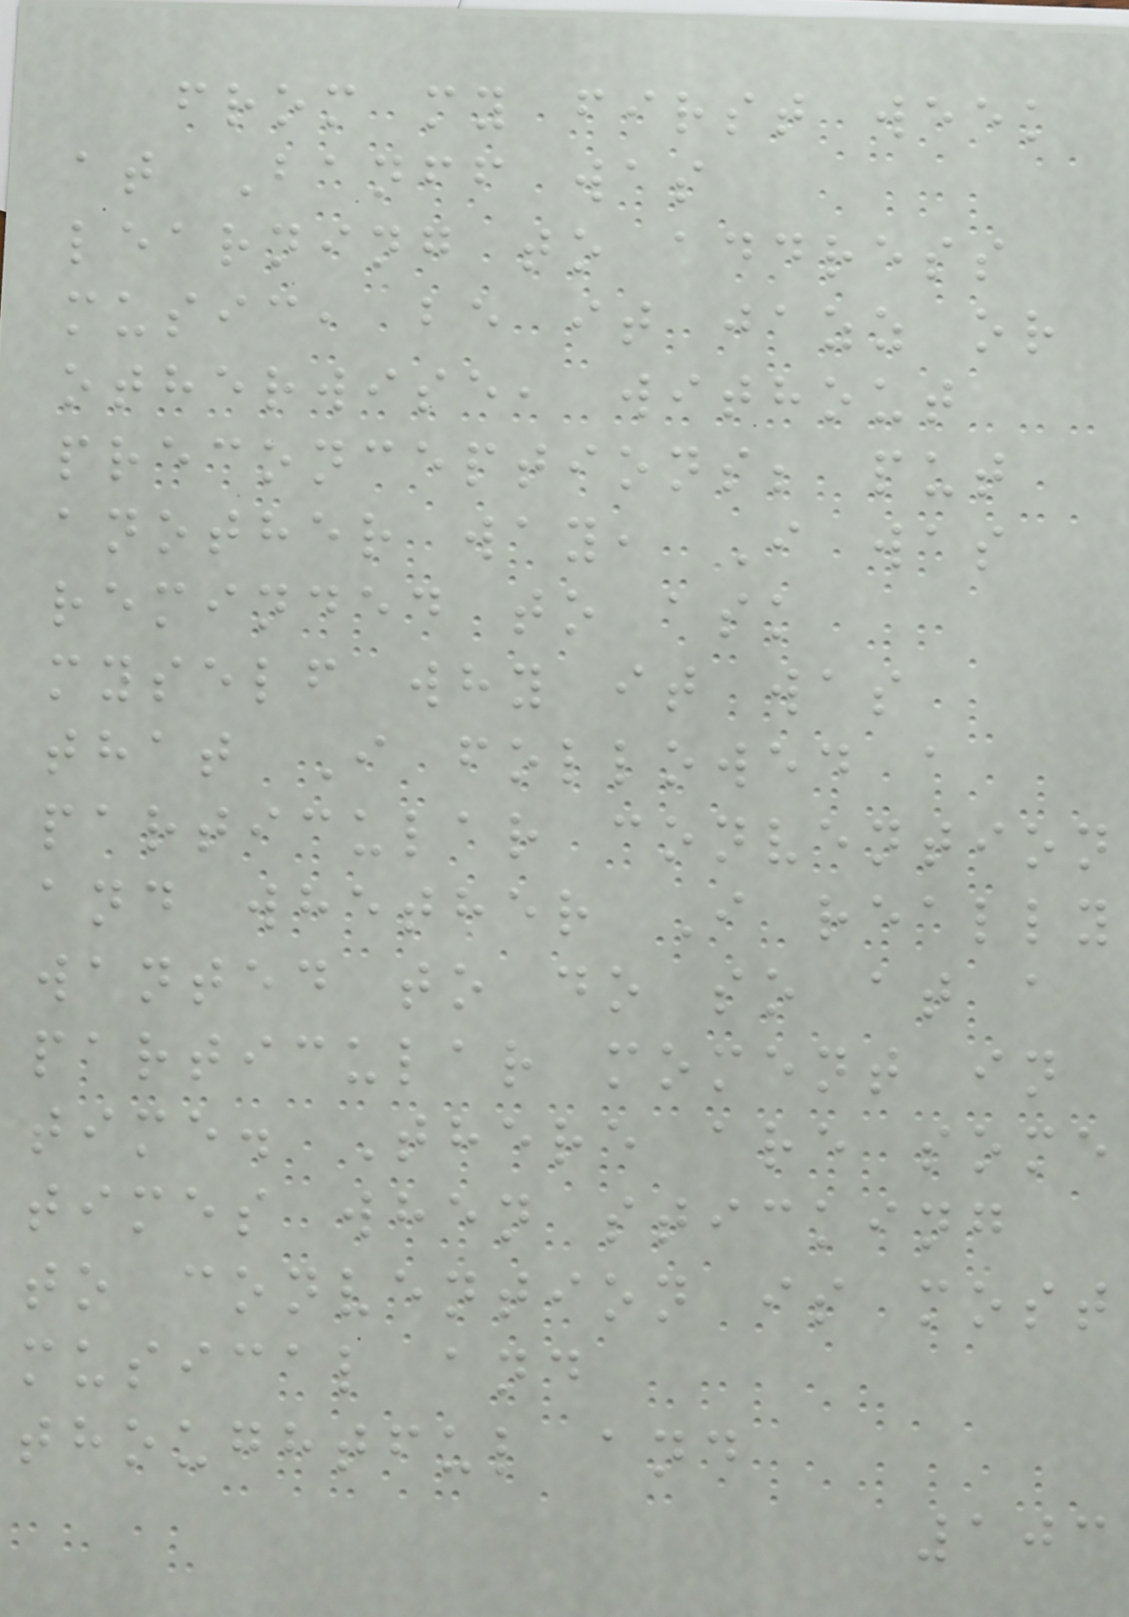from my first week
at Banff was
learning to address
music, be it jazz or
otherwise, without
preconceptions; put
another way, I was
reminded to ask
myself why it was
that I followed a
particular convention
and whether I really
wanted to do so at a
particular moment in
time. There are some
times when sticking
to convention is most
musical and
thoughtful and
103
